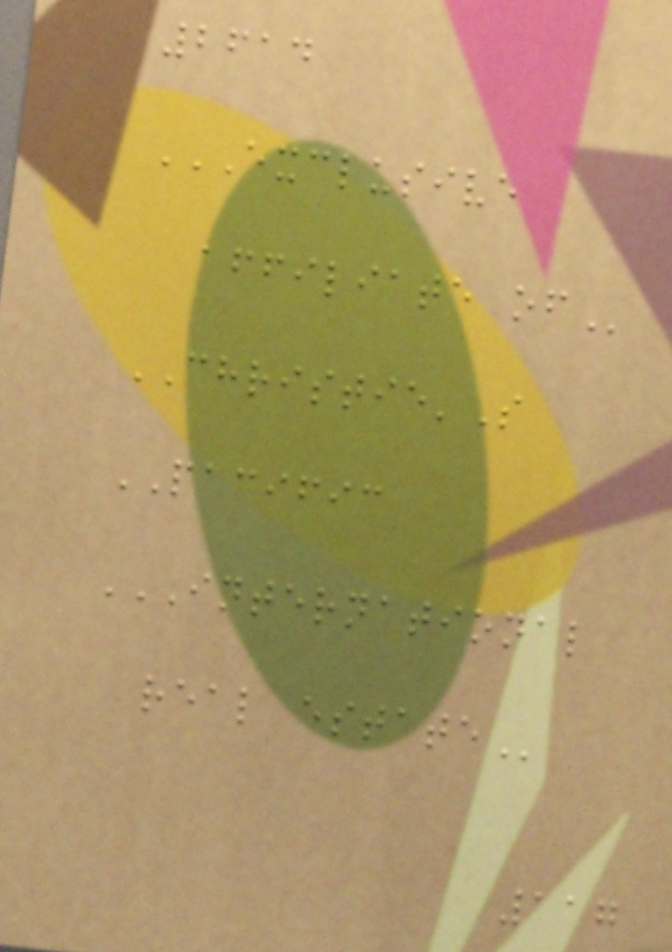2614
EXCLUSIVE
AFFILIATE OF
CHRISTIE'S
PACIFIC
INTERNATIONAL
REAL ESTATE
117
